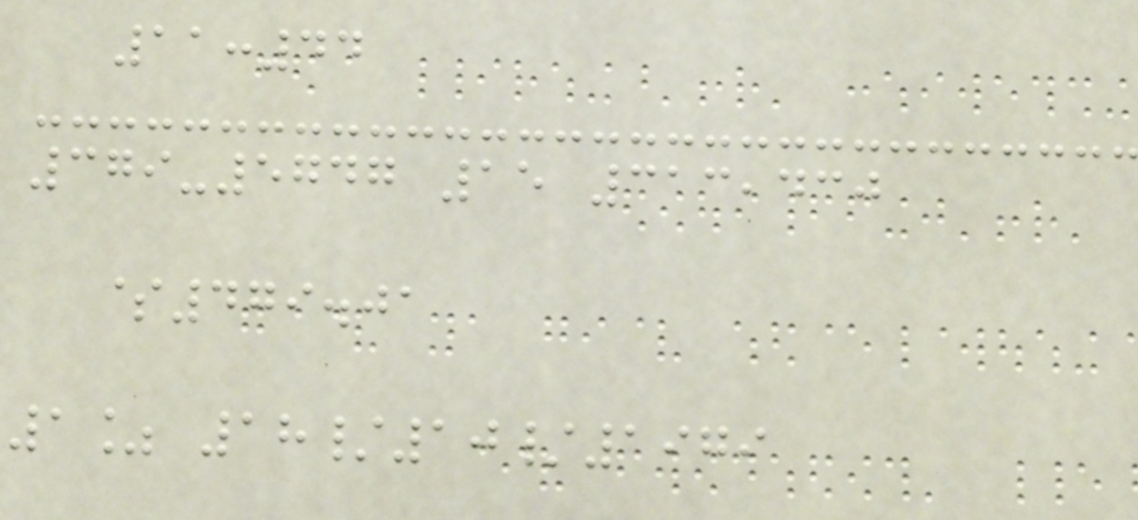11:44
379-5747 15 313,430
$479.01
1% 18/10/1979
